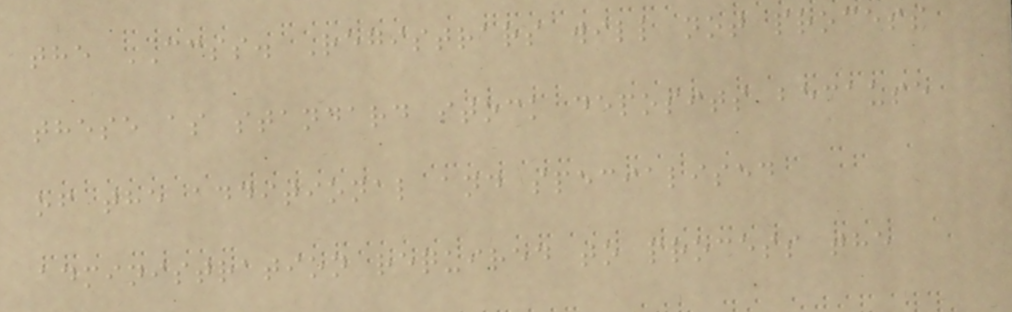the CCSS. Registrars will not process
these as standard stock deposits because
of the additional and specialised
administration required to process the
